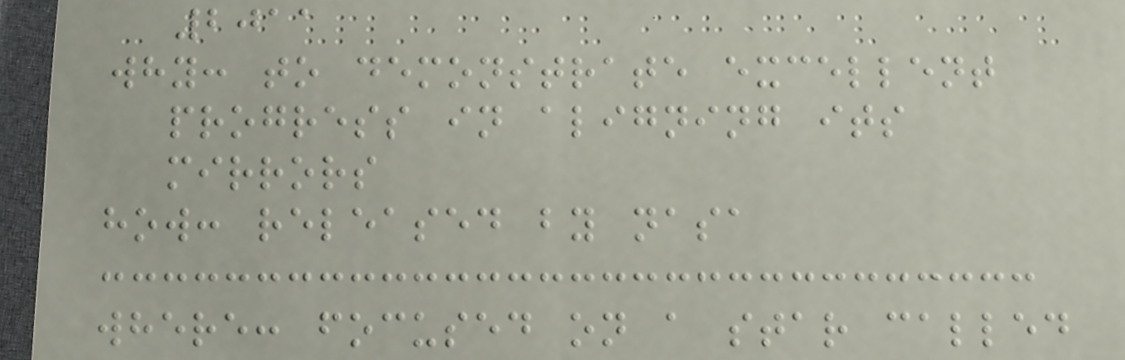2011
why: to demonstrate excellent
progress in aligning its
mirrors
how: released by nasa
where: focused on a star called
